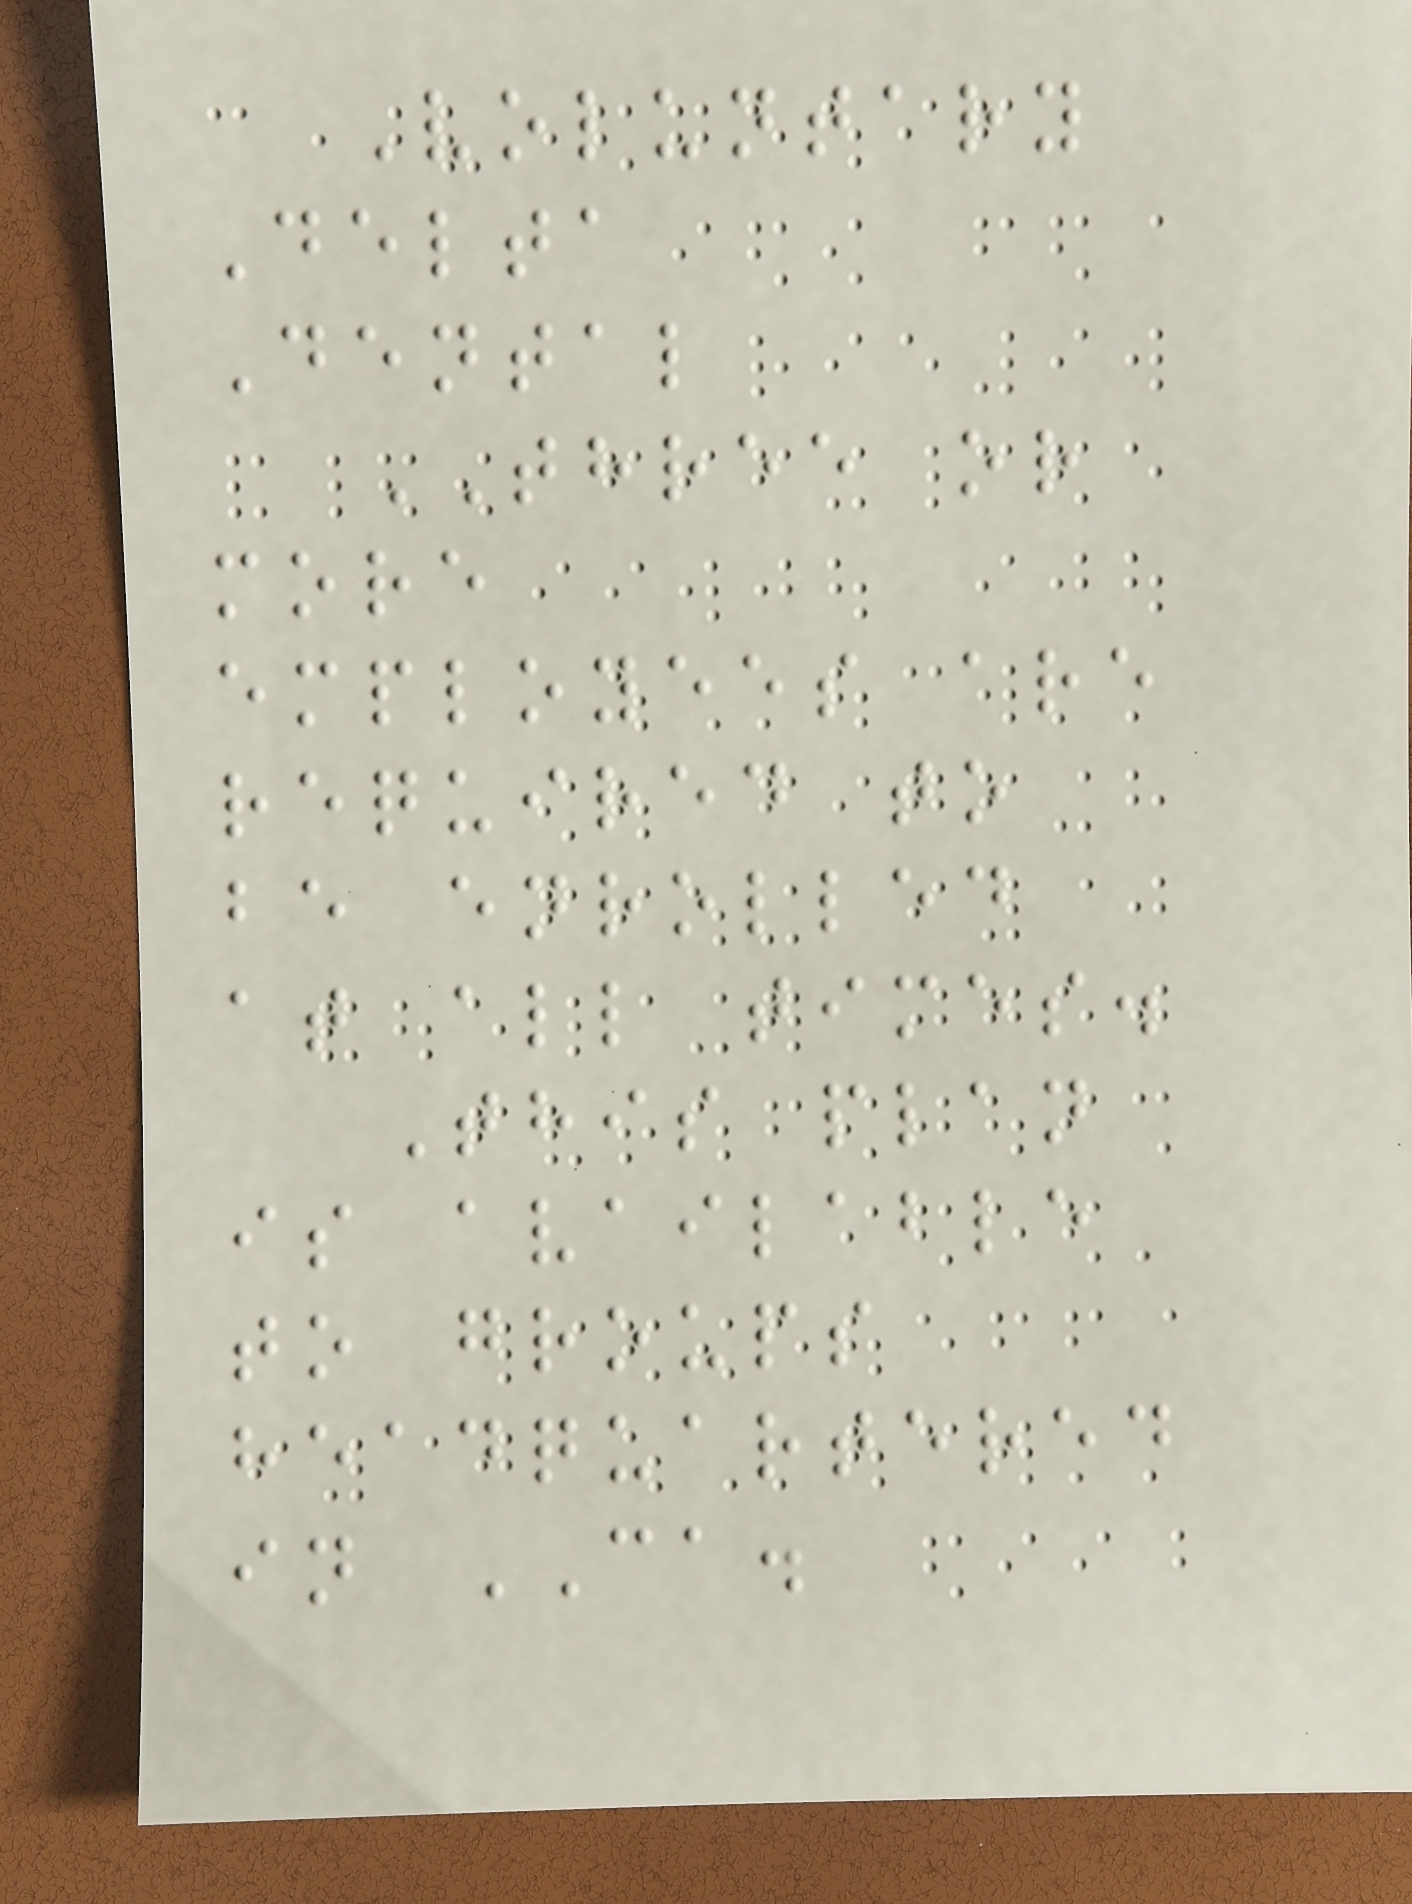Voluntary
Delta
Dental
THREE or
more
employees are
required to
be enrolled
at all times.
This plan
is available
to groups
headquartered
in CA.
